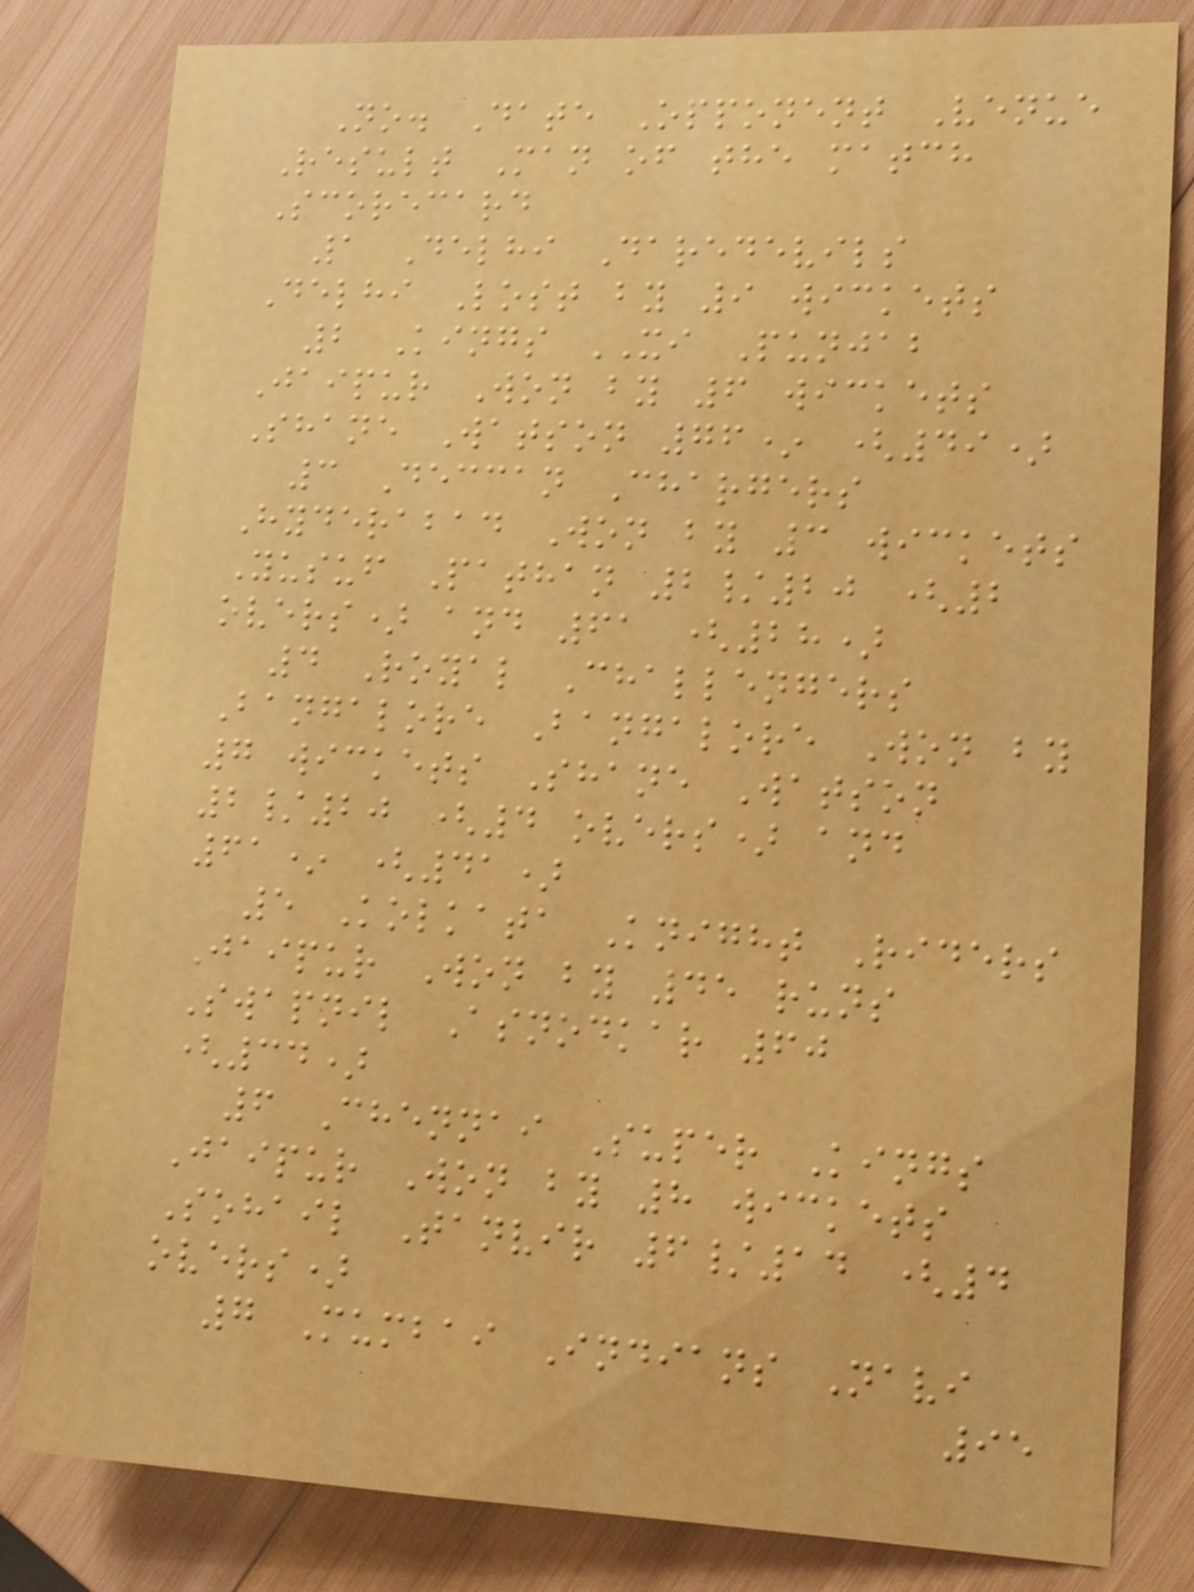No. Date Opponent Venue
Result Man of the match
Scorecard
1 Delhi Daredevils
Delhi Lost by 9 wickets
2 Kings XI Punjab
Jaipur Won by 6 wickets
Shane Watson 76* (49)
3 Deccan Chargers
Hyderabad Won by 3 wickets
Yusuf Pathan 2/20 (2
overs) and 61 (28)
4 Royal Challengers
Bangalore Bangalore Won by
7 wickets Shane Watson
2/20 (4 overs) and
61* (41)
5 Kolkata Knight Riders
Jaipur Won by 45 runs
Swapnil Asnodkar 60
(34)
6 Chennai Super Kings
Jaipur Won by 8 wickets
Sohail Tanvir 6/14 (4
overs)
7 Mumbai Indians Navi
95
